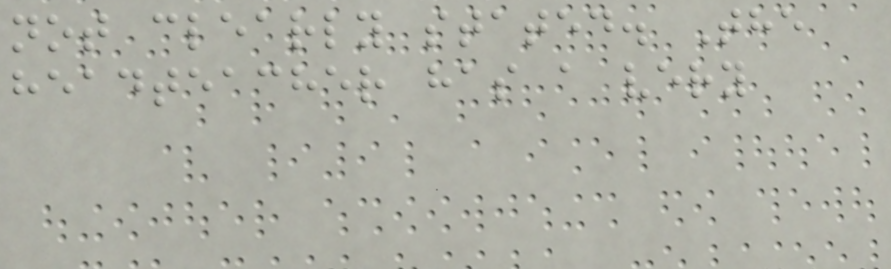not clearly stated. The
headteacher has a very
